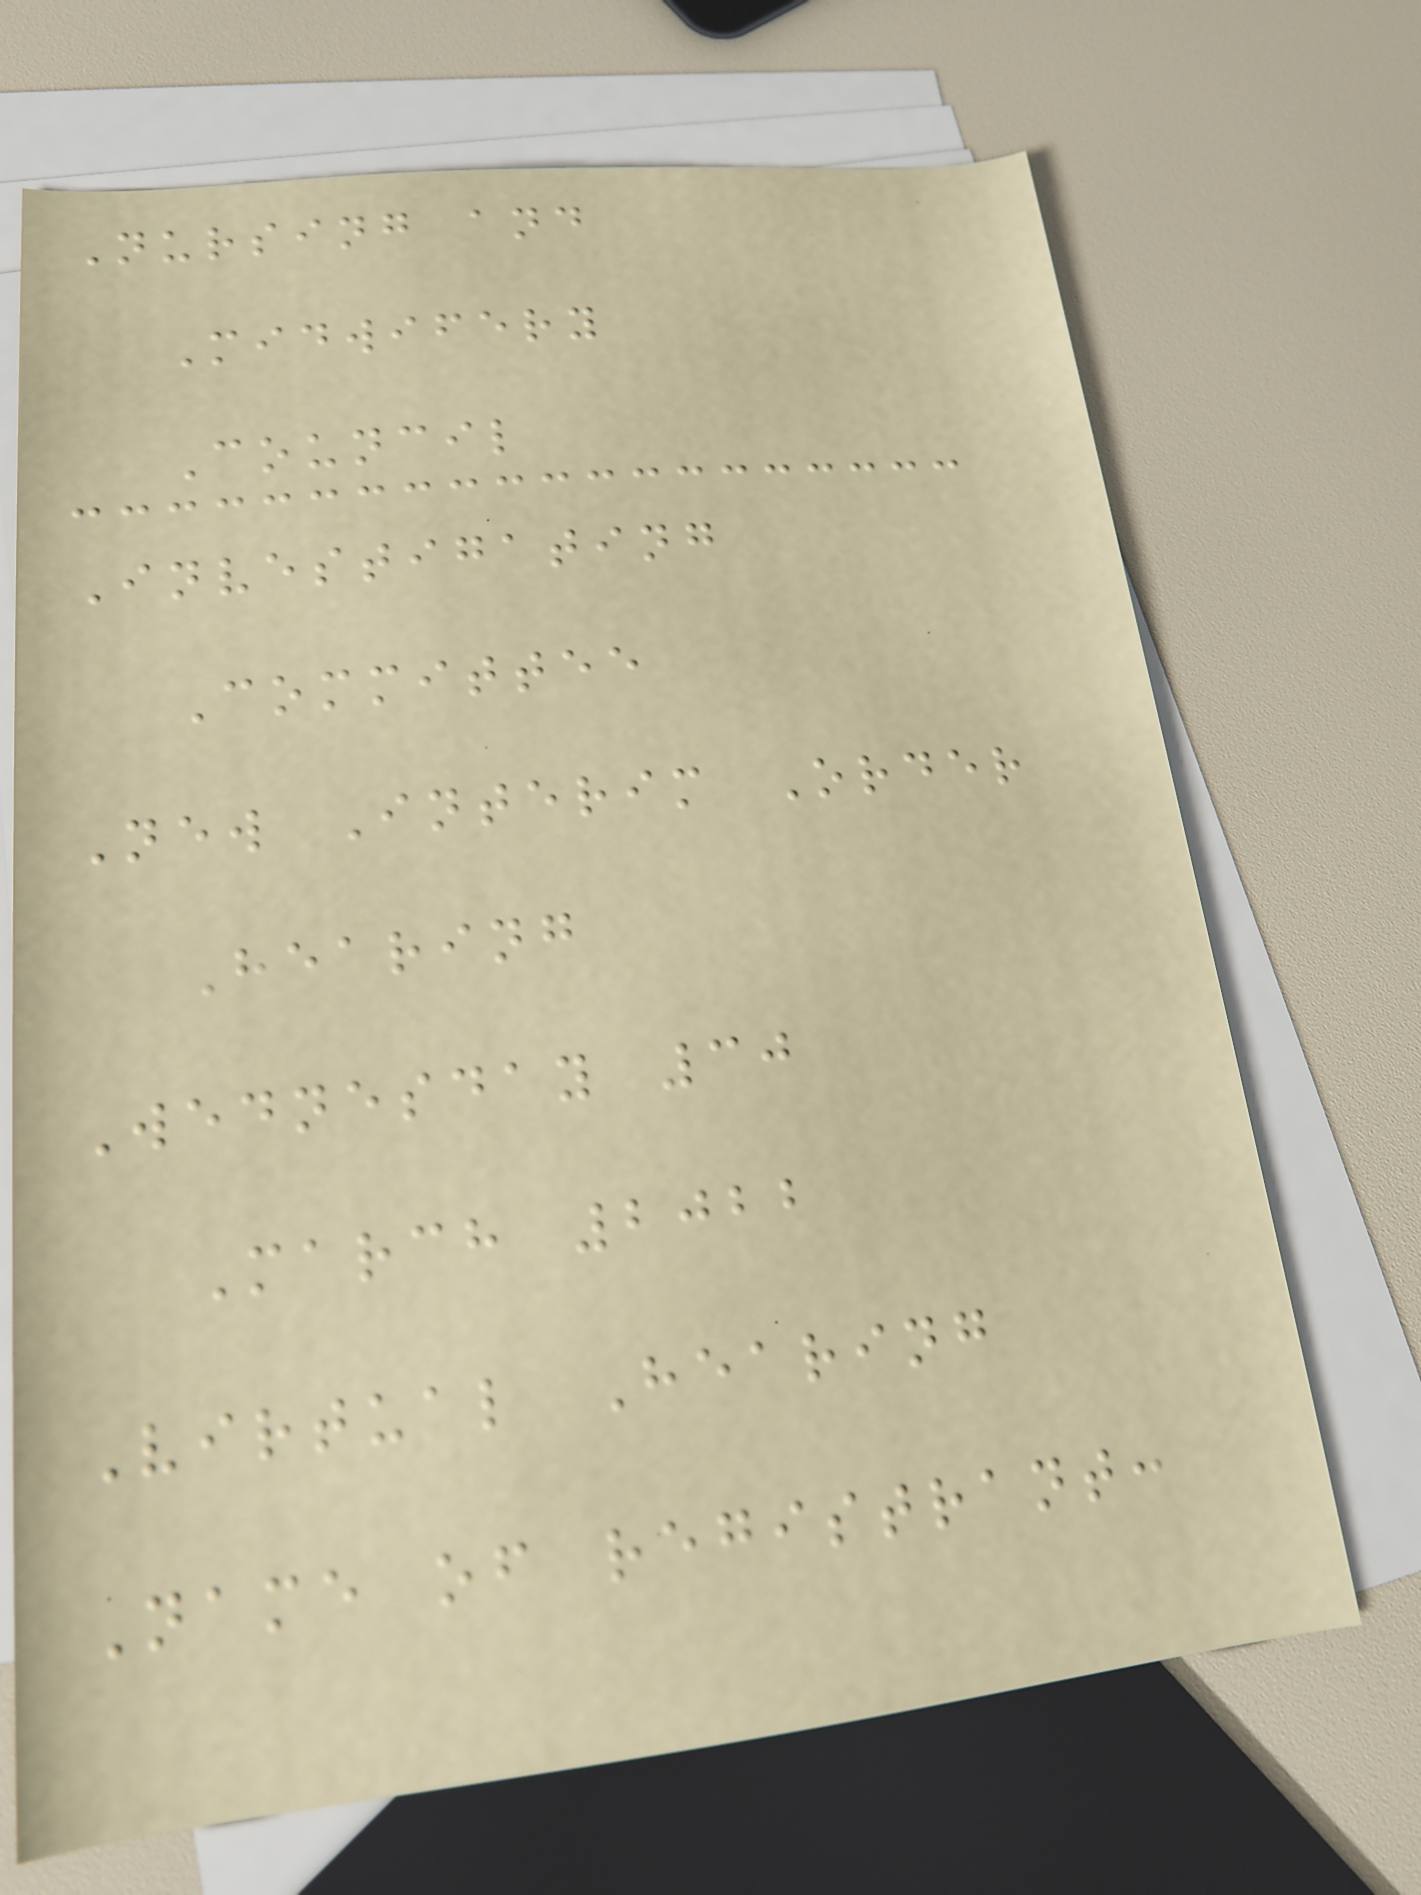Nursing and
Midwifery
Council
Investigating
Committee
New Interim Order
Hearing
Wednesday 30
March 2022
Virtual Hearing
Name of registrant:
